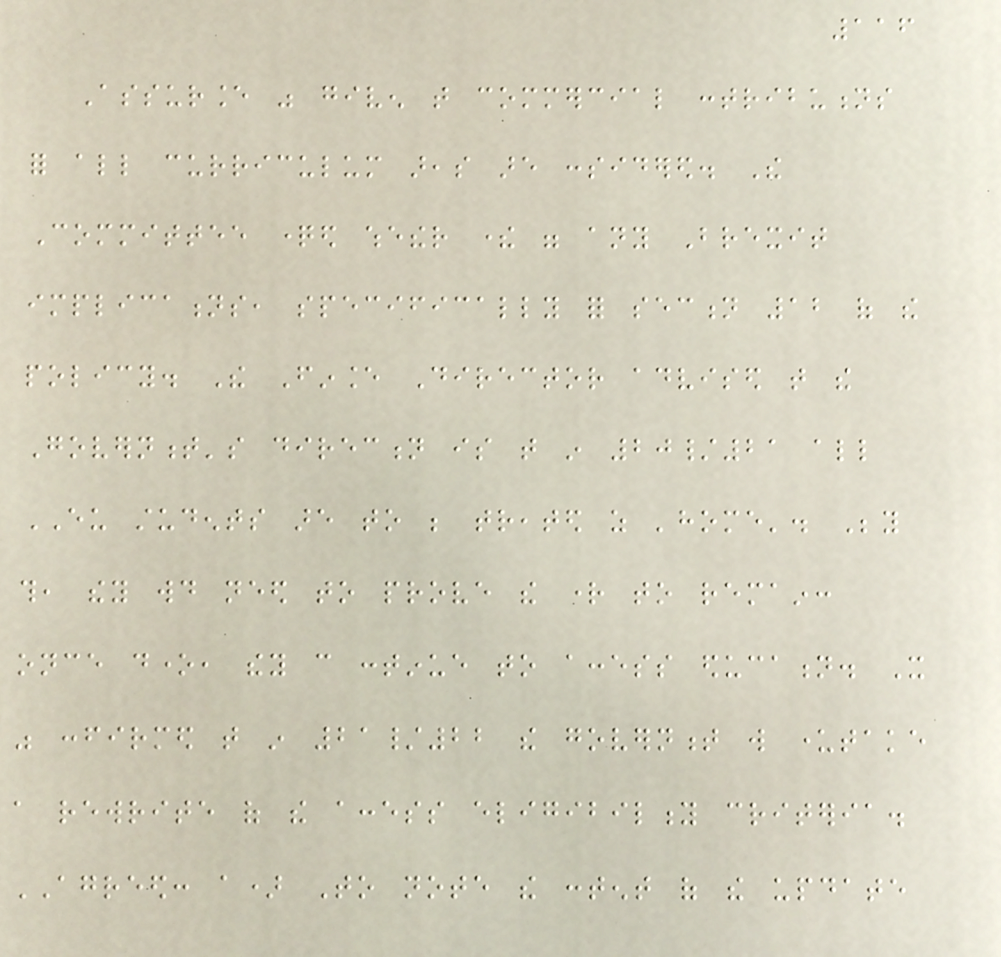116
Assurance was given that commercial contributions
for all curriculum areas are considered. The
Committee questioned whether there were any Brexit
implications, specifically for section 12 of the
policy. The Finance Director advised that the
Government's direction is that in 20/21 all
EU students are to be treated as 'home'. Beyond
this, they would need to prove the right to remain:
once done, they can continue to access education. It
was confirmed that in 21/22 the government will undertake
a rewrite of the access eligibility criteria.
AGREED: a) To note the content of the update
